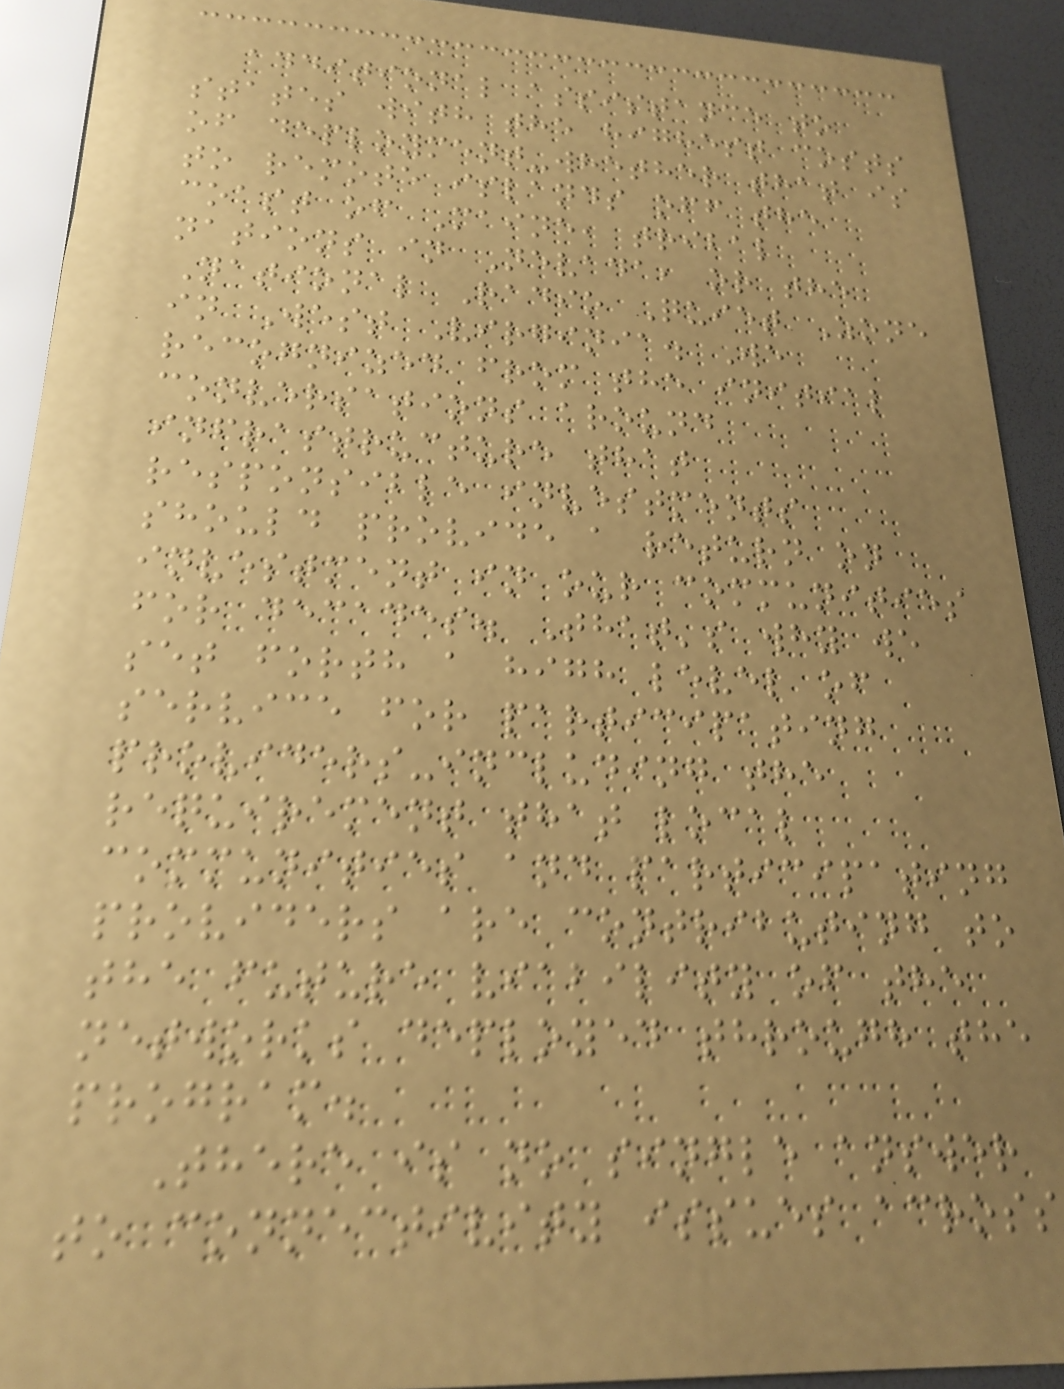additional assistance to
states with the highest costs
of deployment-whether that is
to remote islands off the
coast of Maine, tribal
nations in Nevada, or the
National Radio Quiet Zone
in West Virginia. We
recognized from the initial
conversations around
infrastructure that
responsible investments
should provide a return on
investment in our communities
for decades. That's why we
set forth a high level of
service for participating
providers-including the
requirement that local
communities and participating
providers are contributing to
the future viability of the
networks deployed through the
program.
There is no single answer
to connectivity issues across
